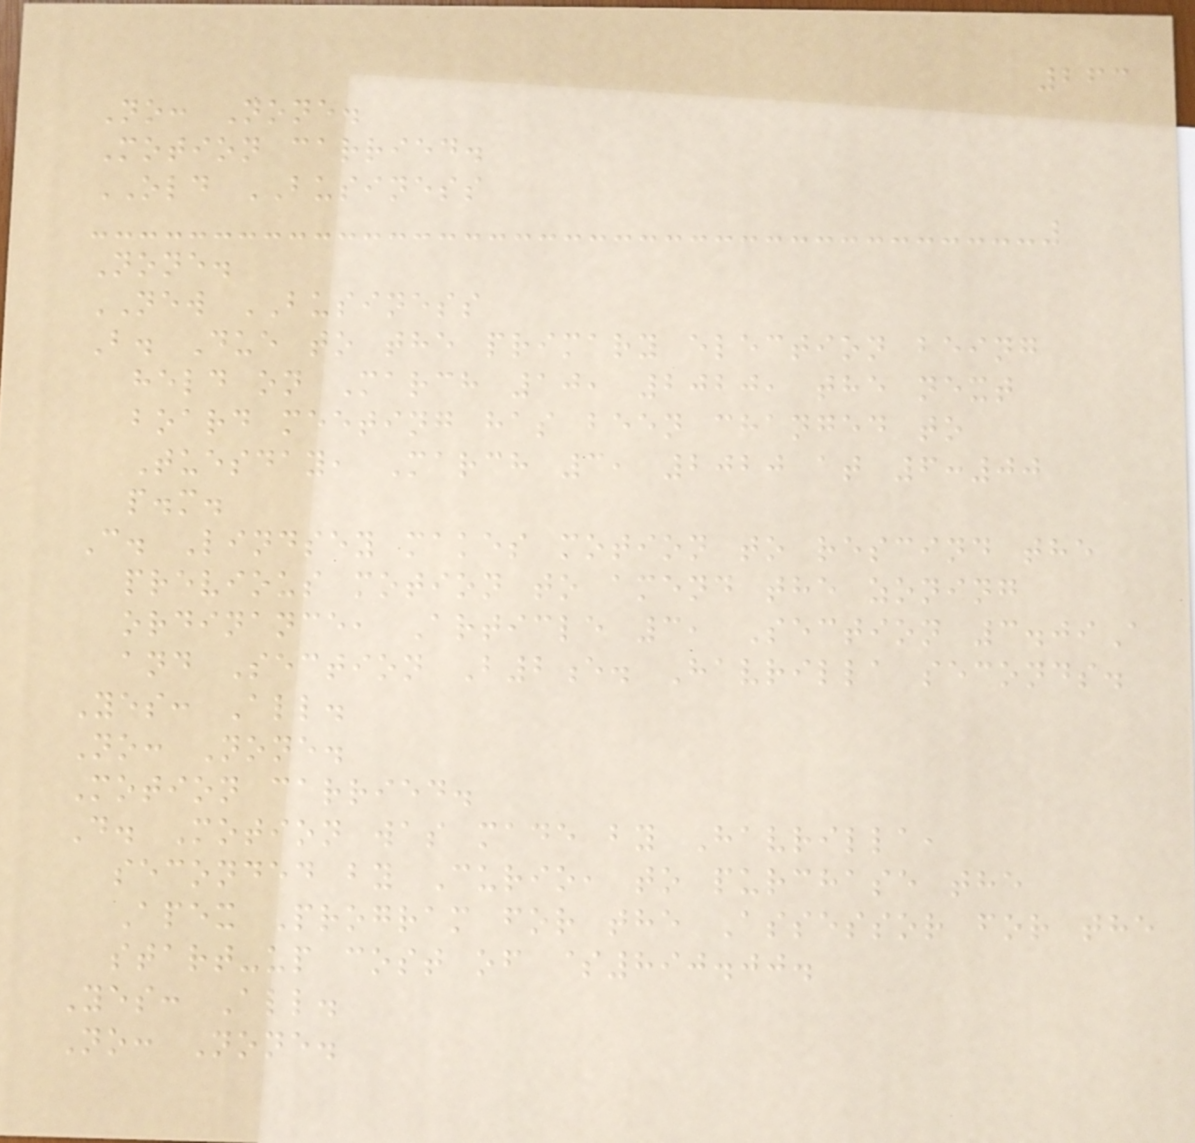263
No: None.
Motion carried.
OLD BUSINESS
None.
NEW BUSINESS
B. Due to the primary election being
held on March 10, 2020, the next
board meeting has been changed to
Tuesday, March 3, 2020 at 6:00
p.m.
C. Lindsey makes motion to rescind the
previous motion to amend the zoning
ordinance, Article 3, Section 3.09A
and Section B2e. Havrilla seconds.
Yes: All.
No: None.
Motion carried.
D. Motion was made by Havrilla,
seconded by Curio, to purchase the
Apex Program for the Assessor for the
start-up cost of $890.00.
Yes: All.
No: None.
